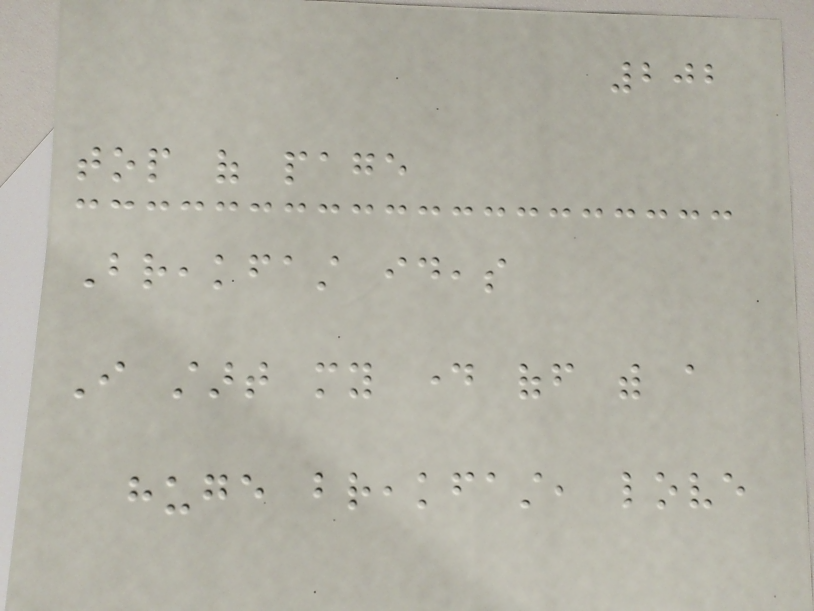202
top of page
Breakfast ideas
I start my day off with a
huge breakfast, love
